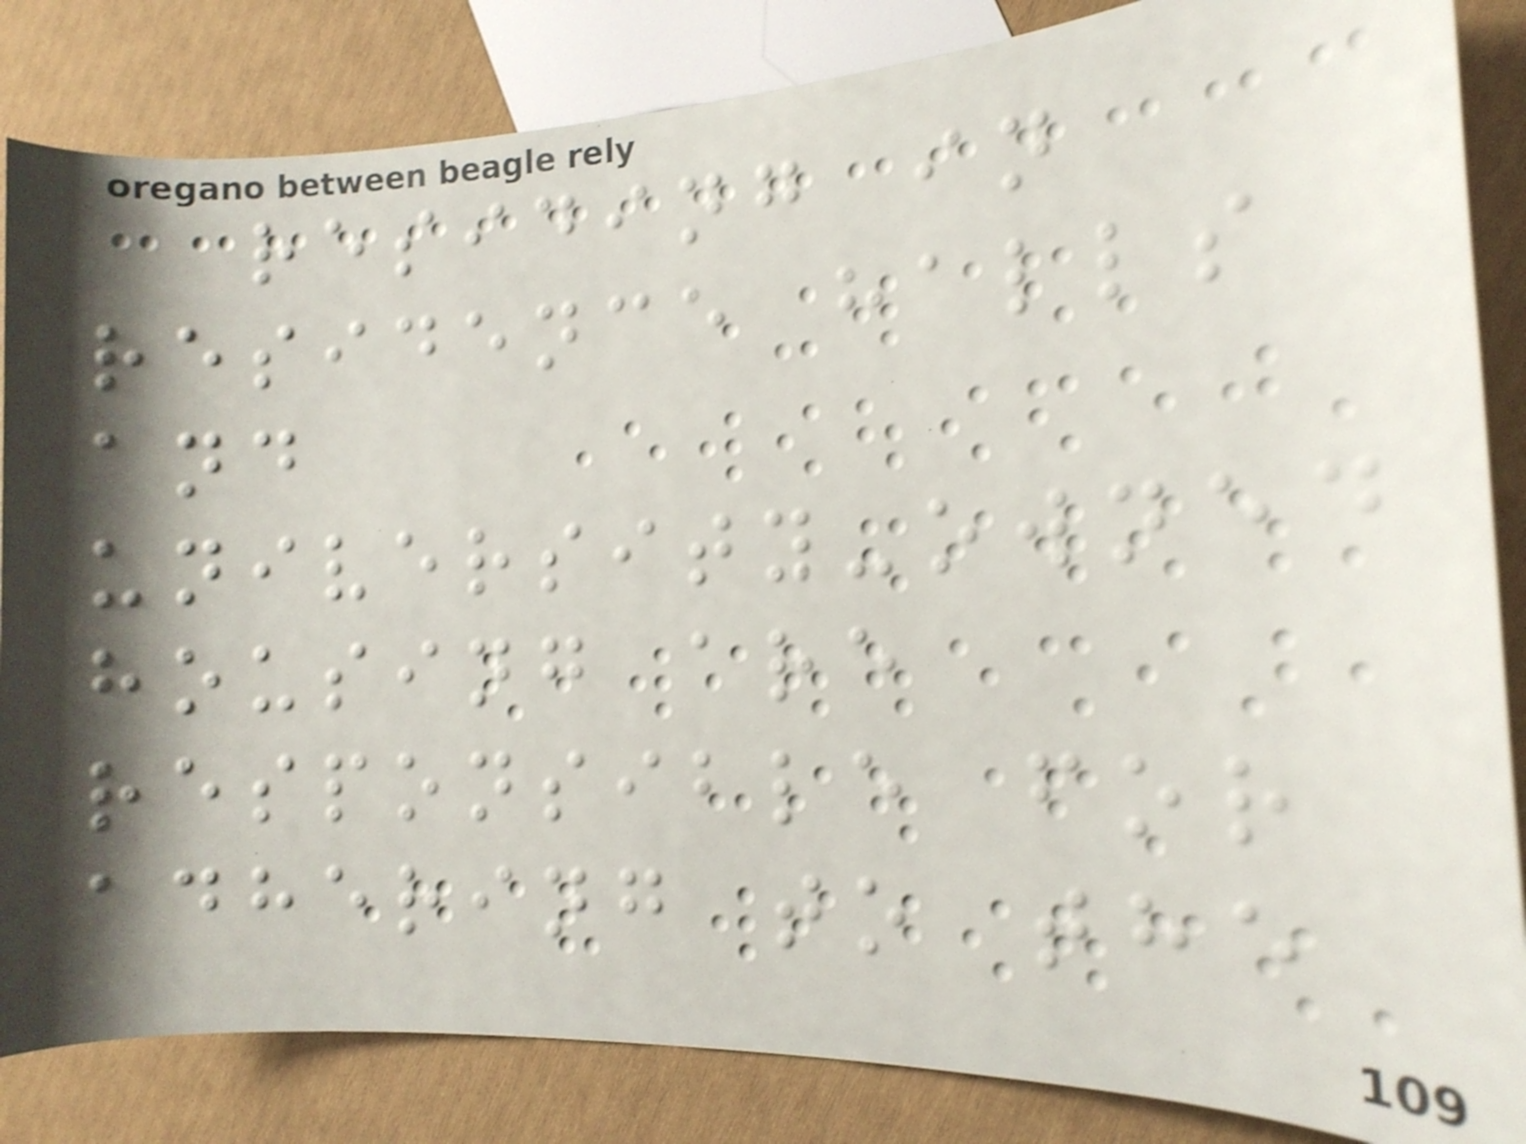residing in
residence halls
and
university-owned
housing are
responsible for
adhering to the
